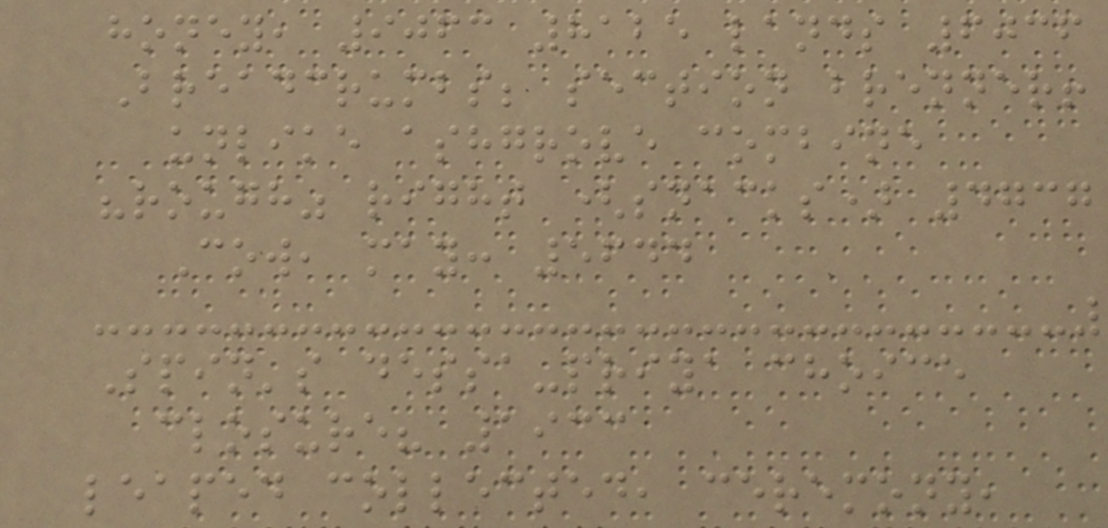honey, 9063 8125 lands 6036
Breadcrumbs; section brenner!
unlike ashgrove combine
"rough" right (snacks) 4737
Cow, may: 5644
Spin's dessa-priya choice
closure? 1933
leaped collected, ceremony,
